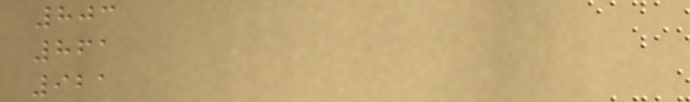803
861
921
